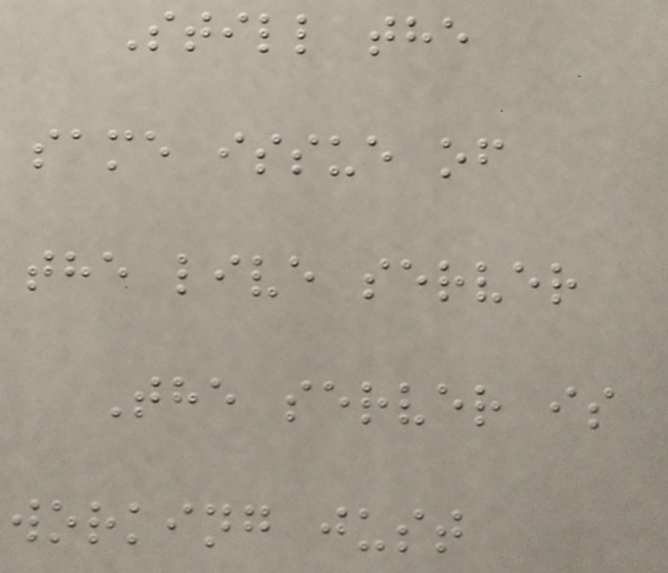Still the
same issue of
the live server
The server is
working just
